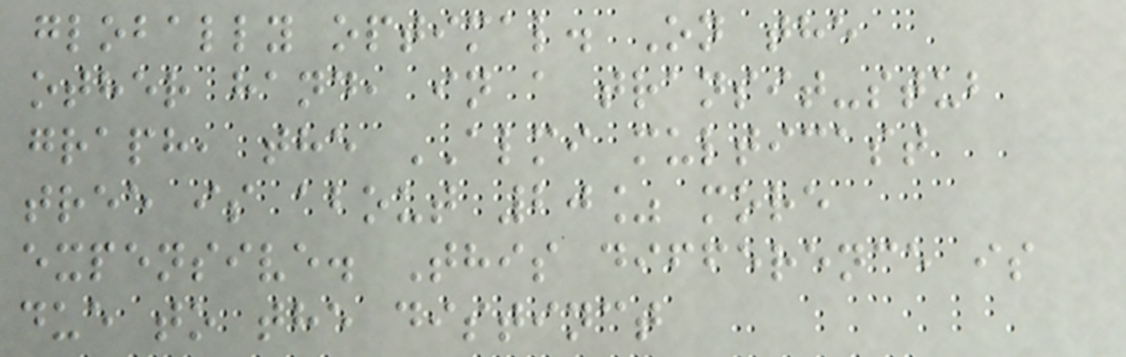globally optimal. On the
other hand, in a transit-stub
graph, the ALMI multicast
tree is about 20% more
expensive. This difference is
due to the distinct
